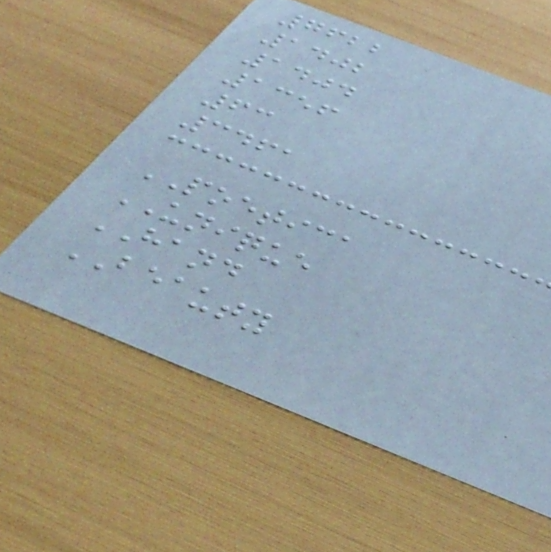7622
1402
1404
1356
63
3461
POETICA
UNIQUE
HAND
BEAUTY
